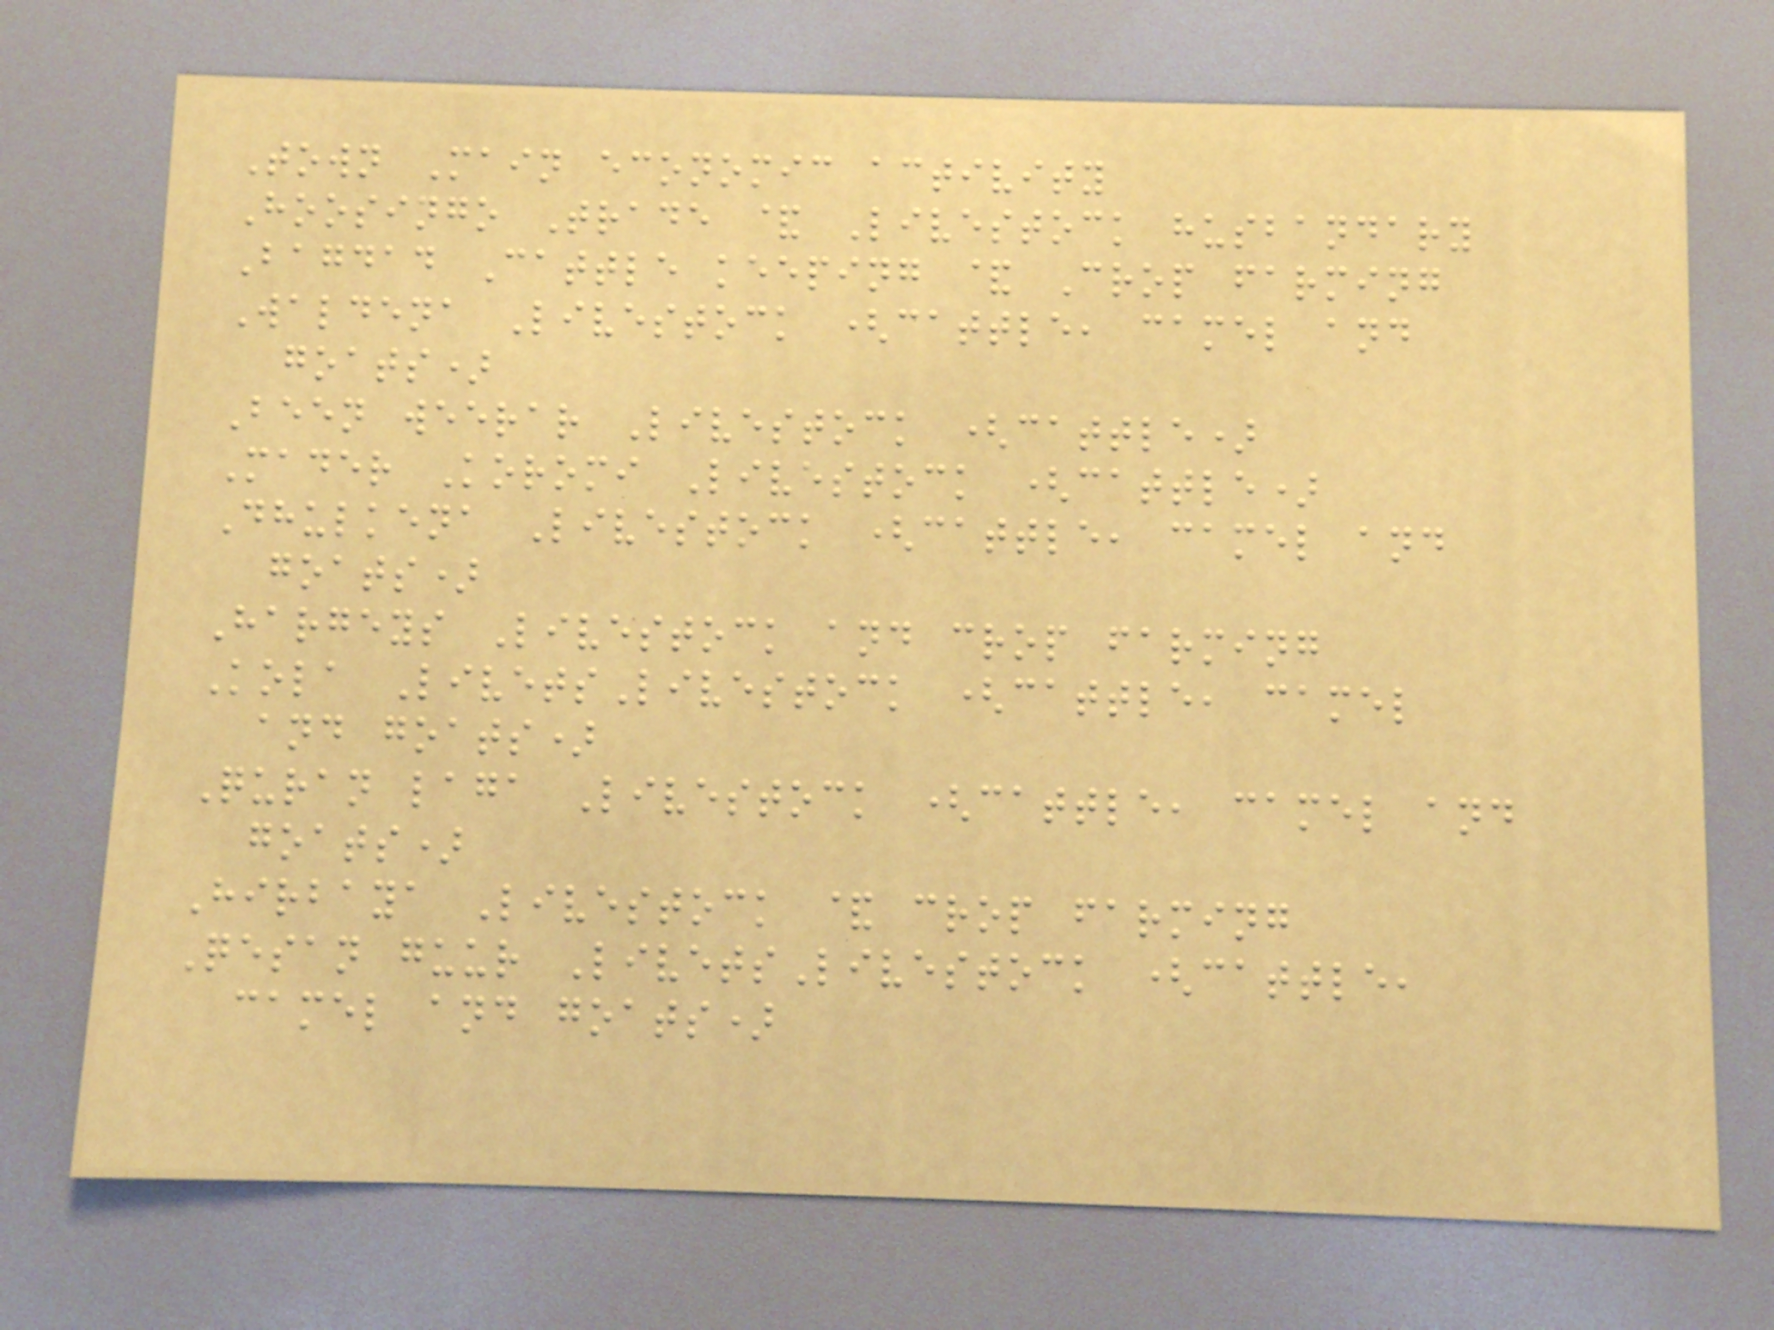Town Main economic activity
Hoosingo Trade & Livestock husbandary
Bagdad Cattle keeping & Crop farming
Waldena Livestock (cattle, camel and
goats)
Been weerar Livestock (cattle)
Mader Koromi Livestock (cattle)
Dhulkena Livestock (cattle, camel and
goats)
Hargeys Livestock and crop farming
Kola LivetsLivestock (cattle, camel
and goats)
Quran laga Livestock (cattle, camel and
goats)
Hirbaya Livestock & crop farming
Qesan guur LivetsLivestock (cattle,
camel and goats)
